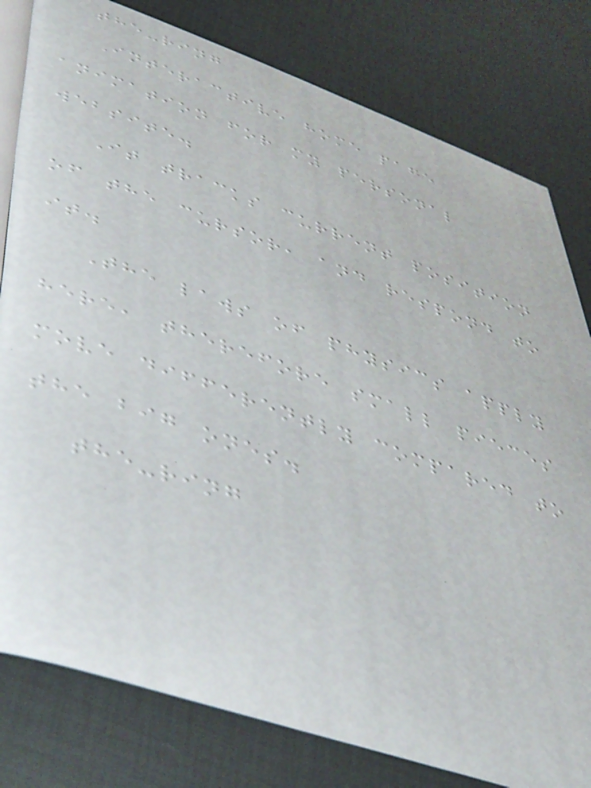the-ring
Interactive home page
animation for my personal
website.
It tracks current position
of the cursor, and respond to
it.
The laws of physics apply
here, therefore small pieces
move differently compared to
the big ones.
the-ring
